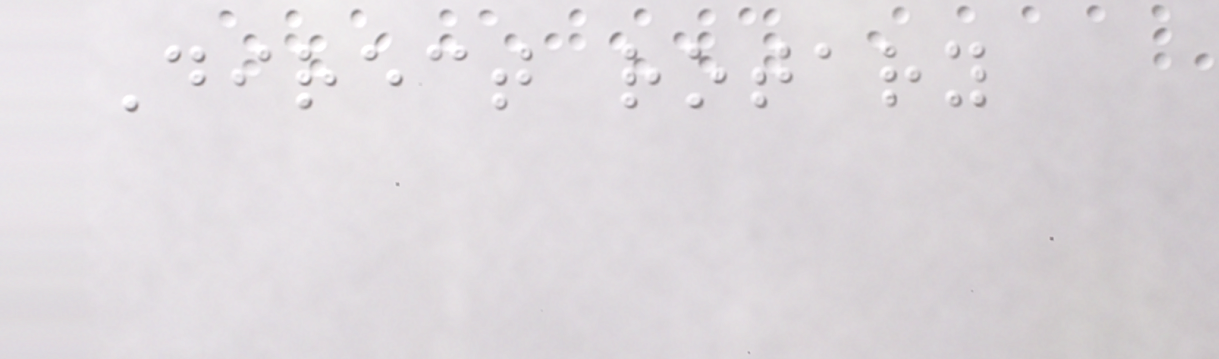Direct rotary
